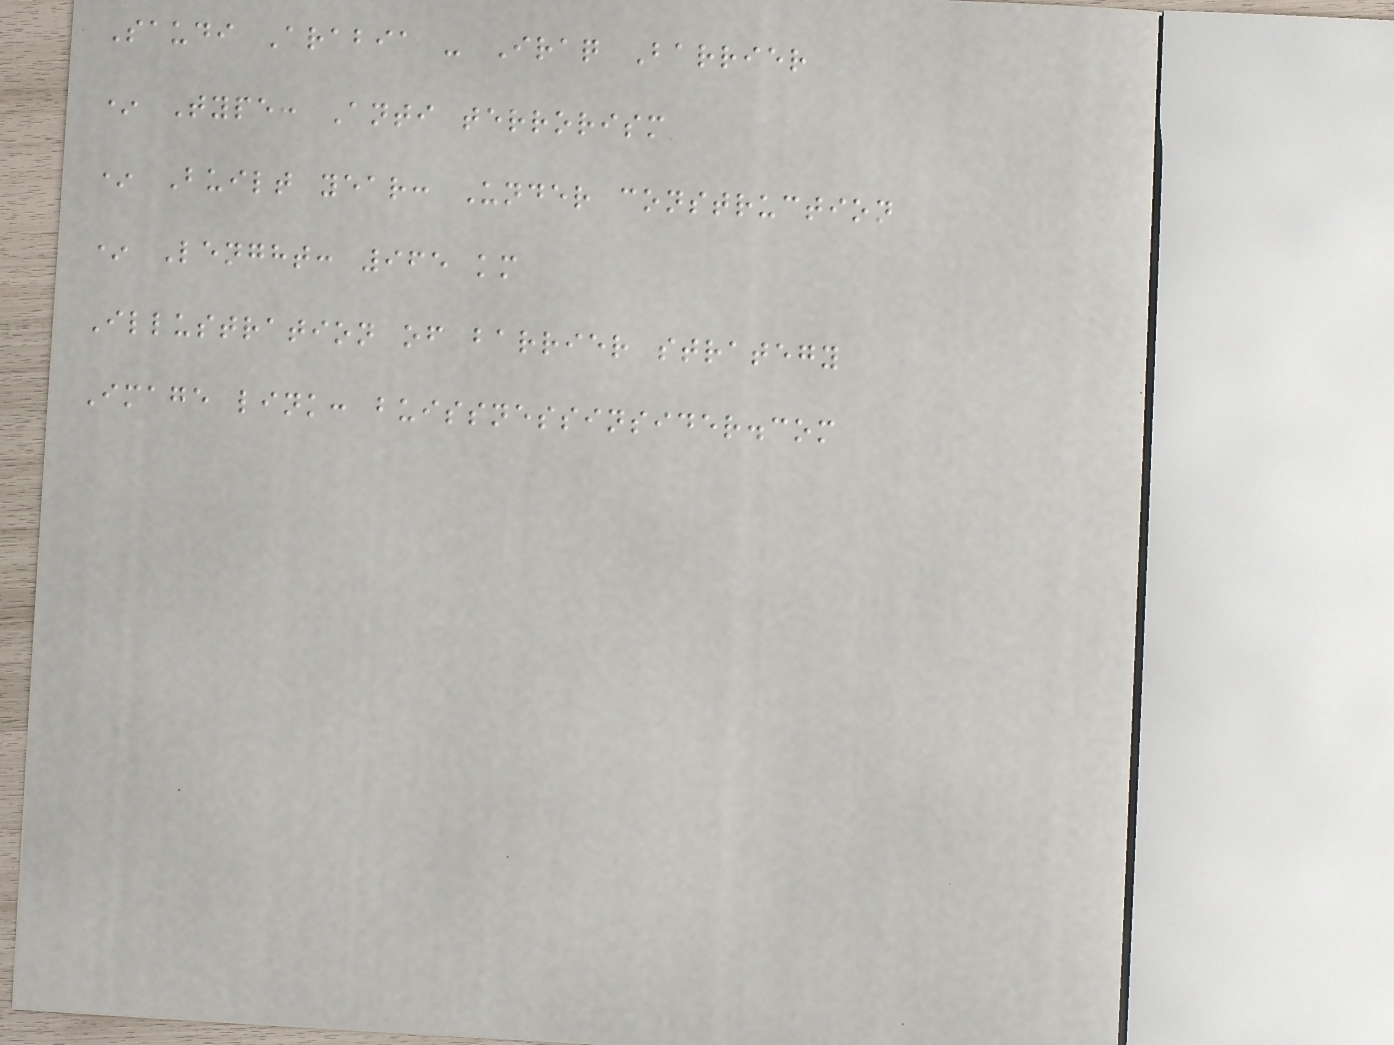Saudi Arabia - Iraq Barrier
* Type: Anti terrorism
* Built year: Under construction
* Lenght: 965 km
Illustration of barrier strategy
Image link: buissnessinsider.com
